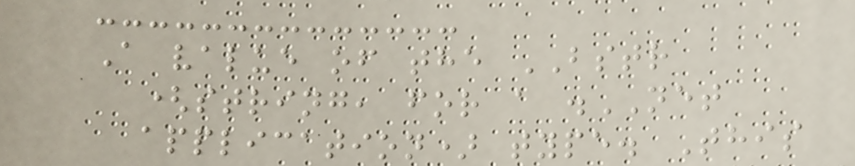A value of the BSTR
(string, for a .NET
application) type. This
